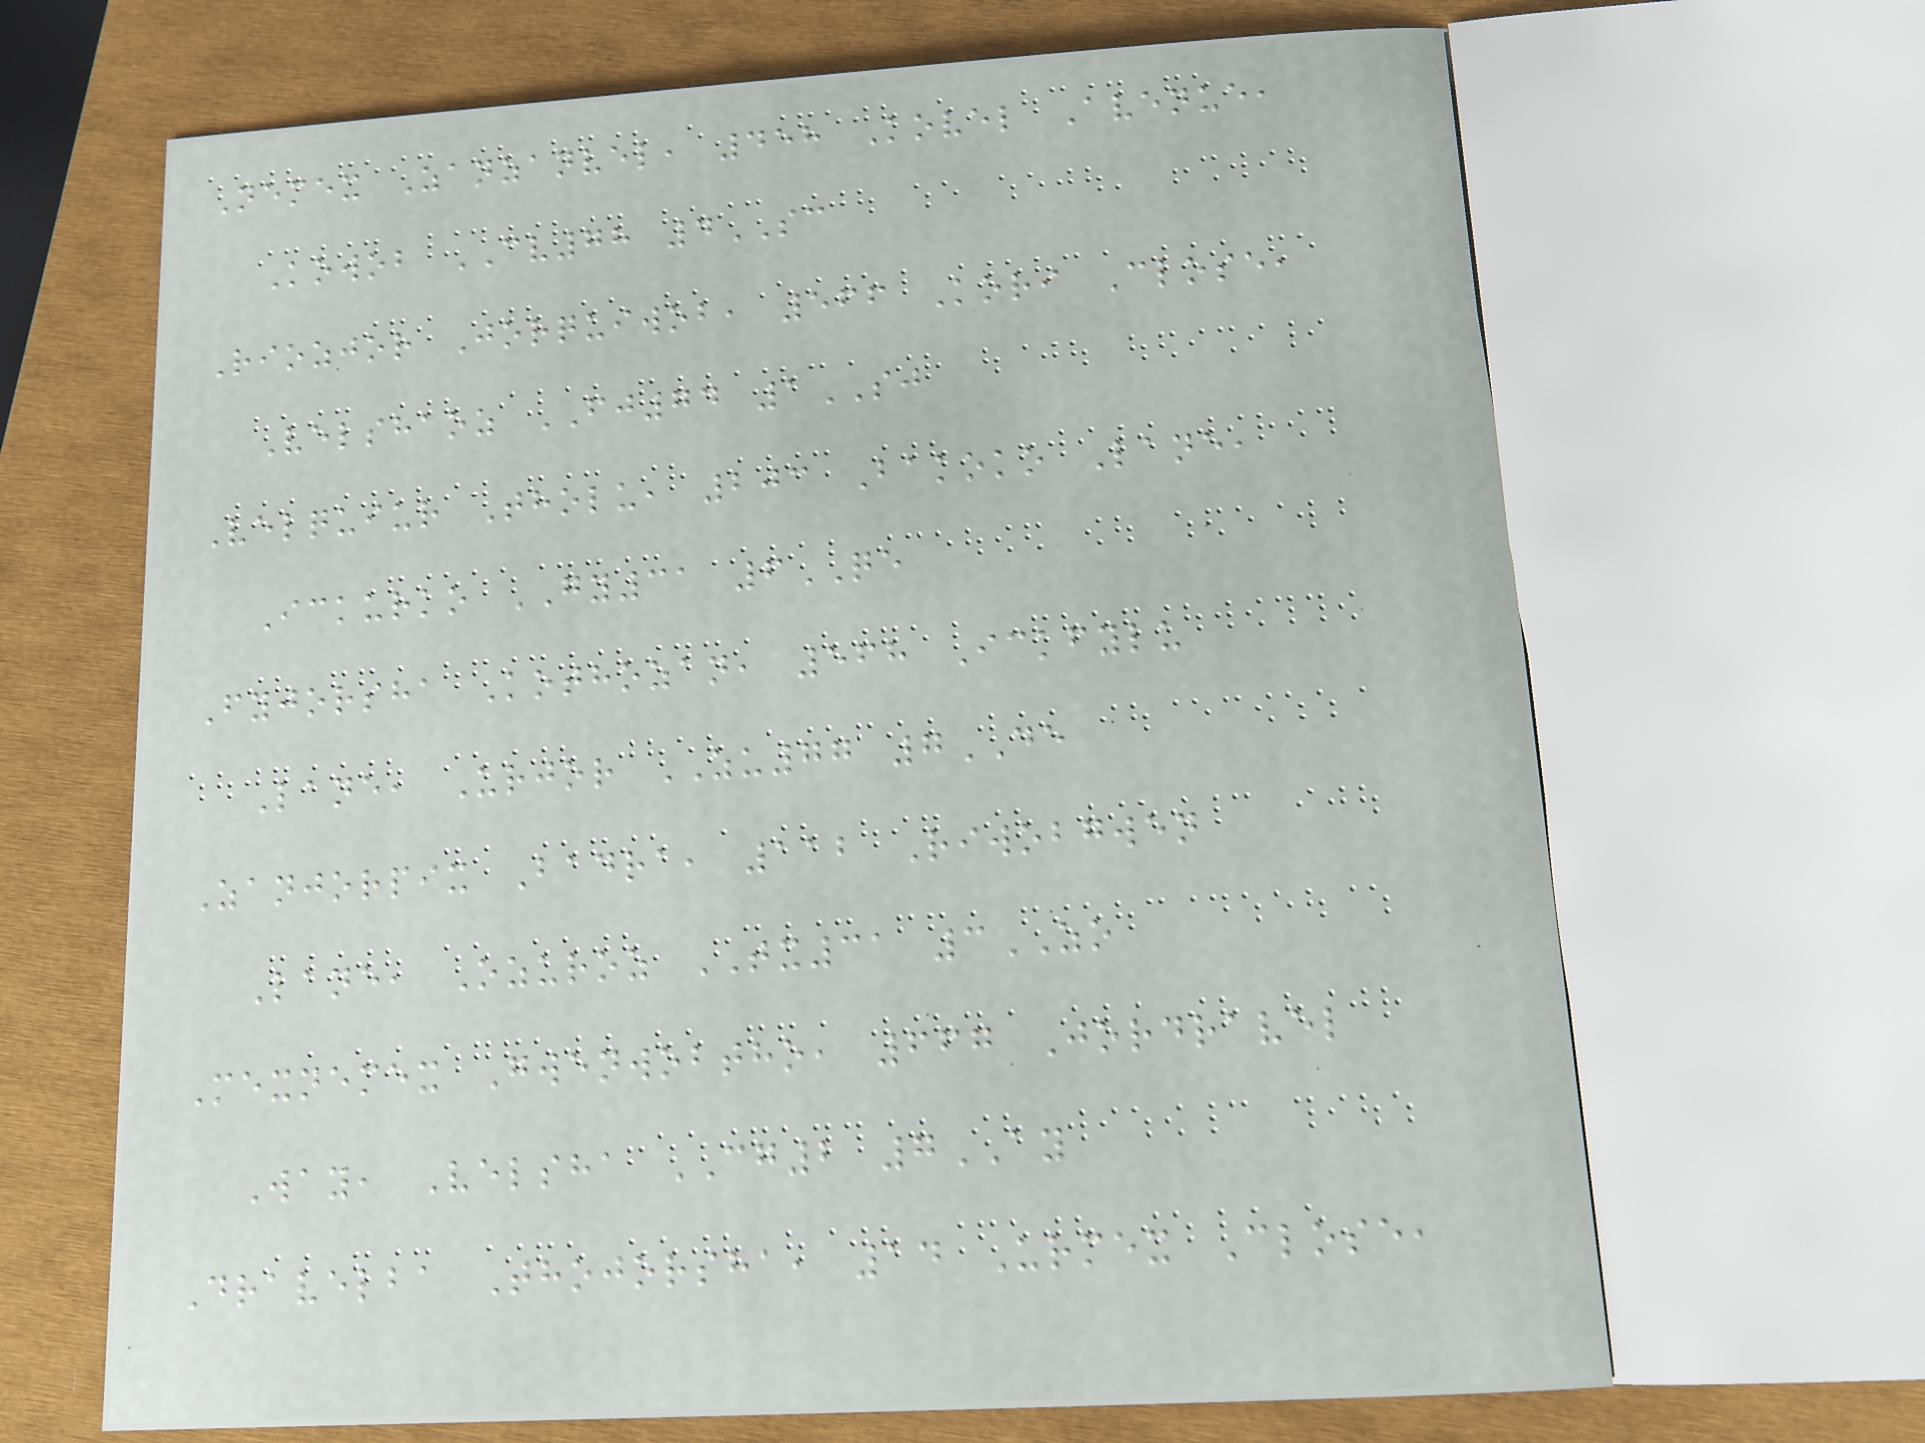Nemex Zanzanvel, 458 Kovel Avenue,
Kowob CV78 4SC
Riozjor Jorquiwob, 566 Kori Close,
Velshaoz FJ74 1SJ
Velquiur Tholu, 203 Bakoko Lane,
Ickurko GY31 6QE
Fyjorsha Kothozan, 568 Ickfylu
Lane, Urjor ZU77 7DE
Zanjorpix Badra, 112 Riwobgwen
Lane, Ozuroz TX31 3ZO
Mexnemex Gwenwobtho, 667 Jordravel
Way, Velsha CG2 7AY
Dravelba Thojorsha, 14 Urmex Close,
